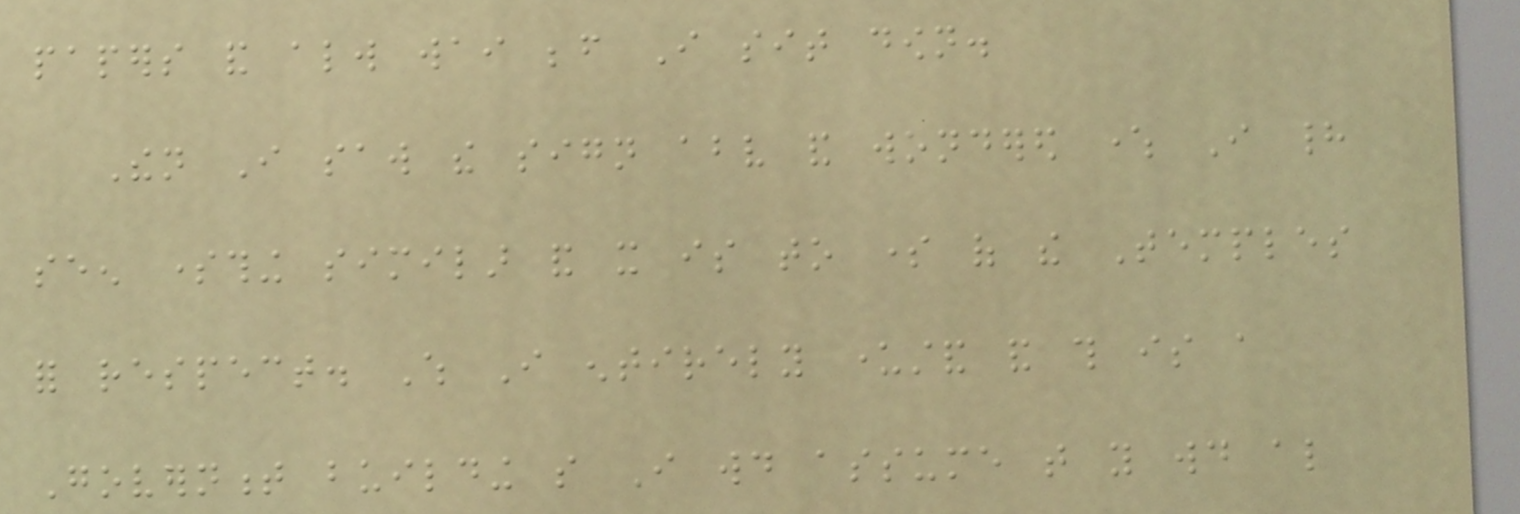papers and always wai before I sit down.
Then I saw the sign above and wondered where I had
seen something similar and it is to some of the Temples
for respect. Which I entirely understand and this is a
Government building so I would assume that you would also
